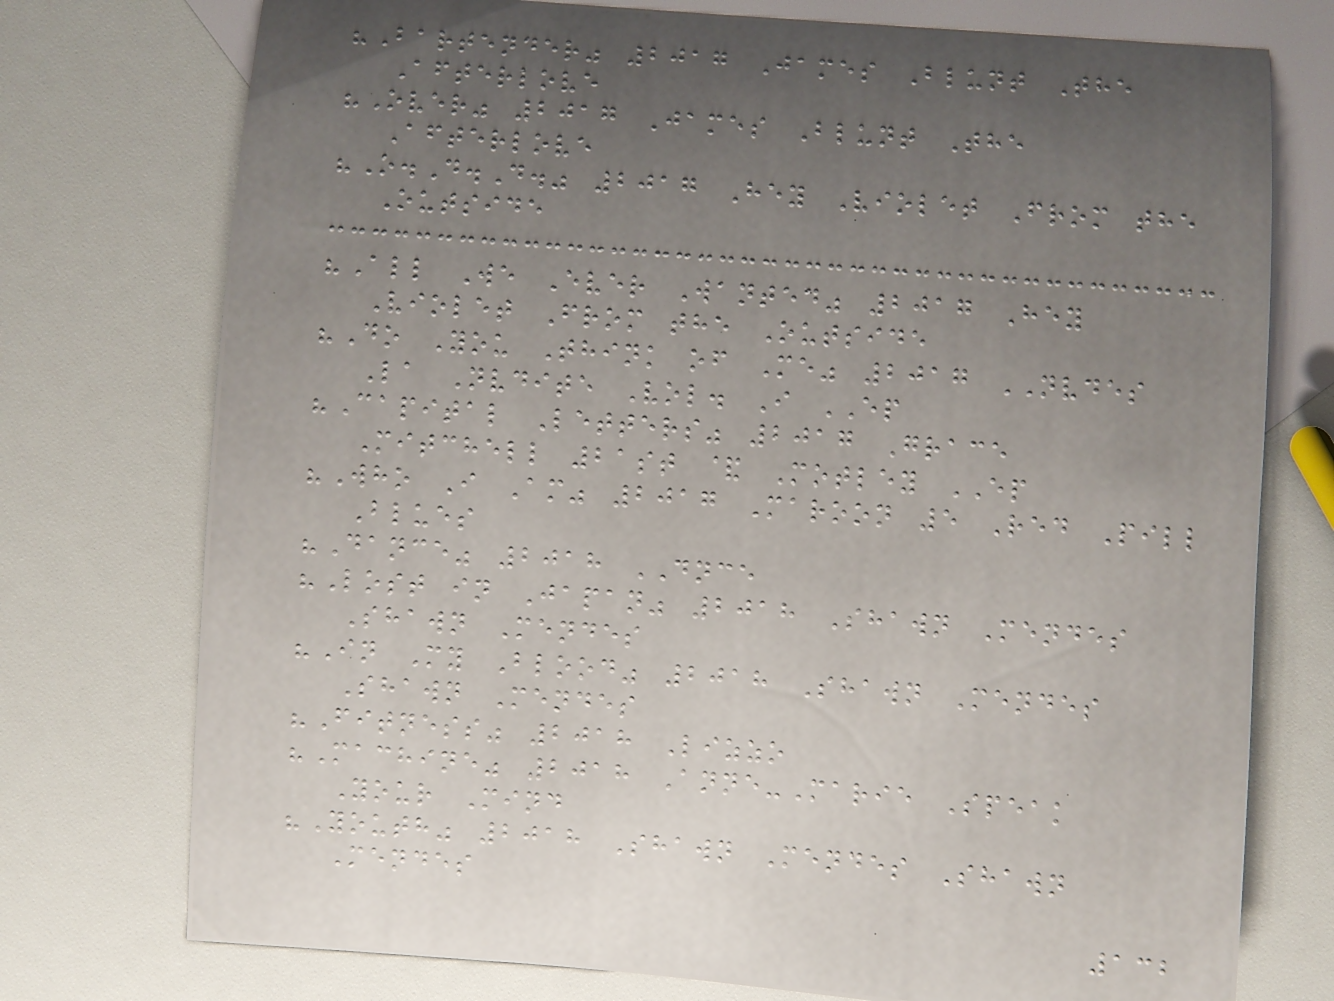"Bartender" 2017 James Blunt The
Afterlove
"Over" 2017 James Blunt The
Afterlove
"O.D.D." 2017 Hey Violet From the
Outside
"All We Ever Wanted" 2017 Hey
Violet From the Outside
"Do You Think of Me" 2017 NVDES
La Nvdite Vol. I EP
"Capital Letters" 2017 Grace
Mitchell 21st & Motley EP
"Who I Am" 2017 Maroon 5 Red Pill
Blues
"Dance" 2018 DNCE
"Lost in Japan" 2018 Shawn Mendes
Shawn Mendes
"In My Blood" 2018 Shawn Mendes
Shawn Mendes
"Fitness" 2018 Lizzo
"Machine" 2018 Anne-Marie Speak
Your Mind
"Youth" 2018 Shawn Mendes Shawn
Mendes
132
